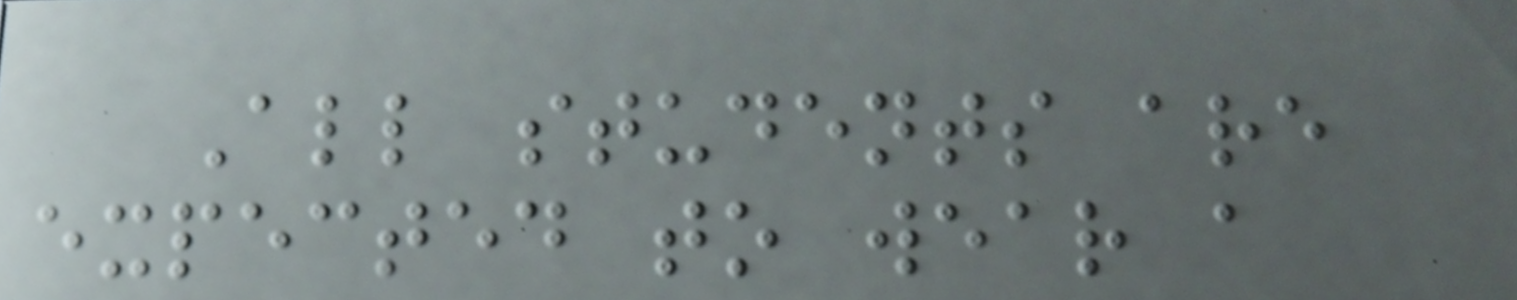All students are
expected to wear a
